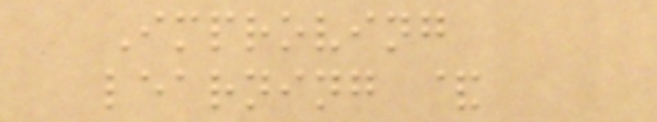Improving
learning &
